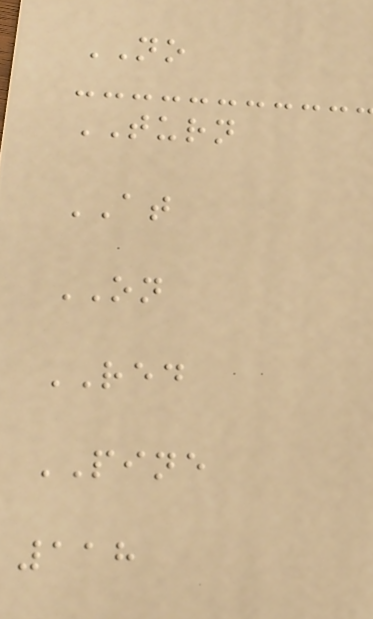NO
TURN
AT
ON
RED
PINE
118
